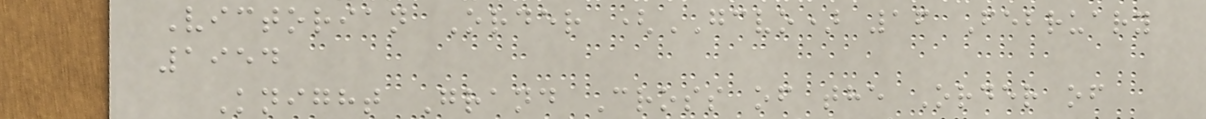Victorian Order (GCVO) 16 February
1954
Knight Grand Cross of the Order of
